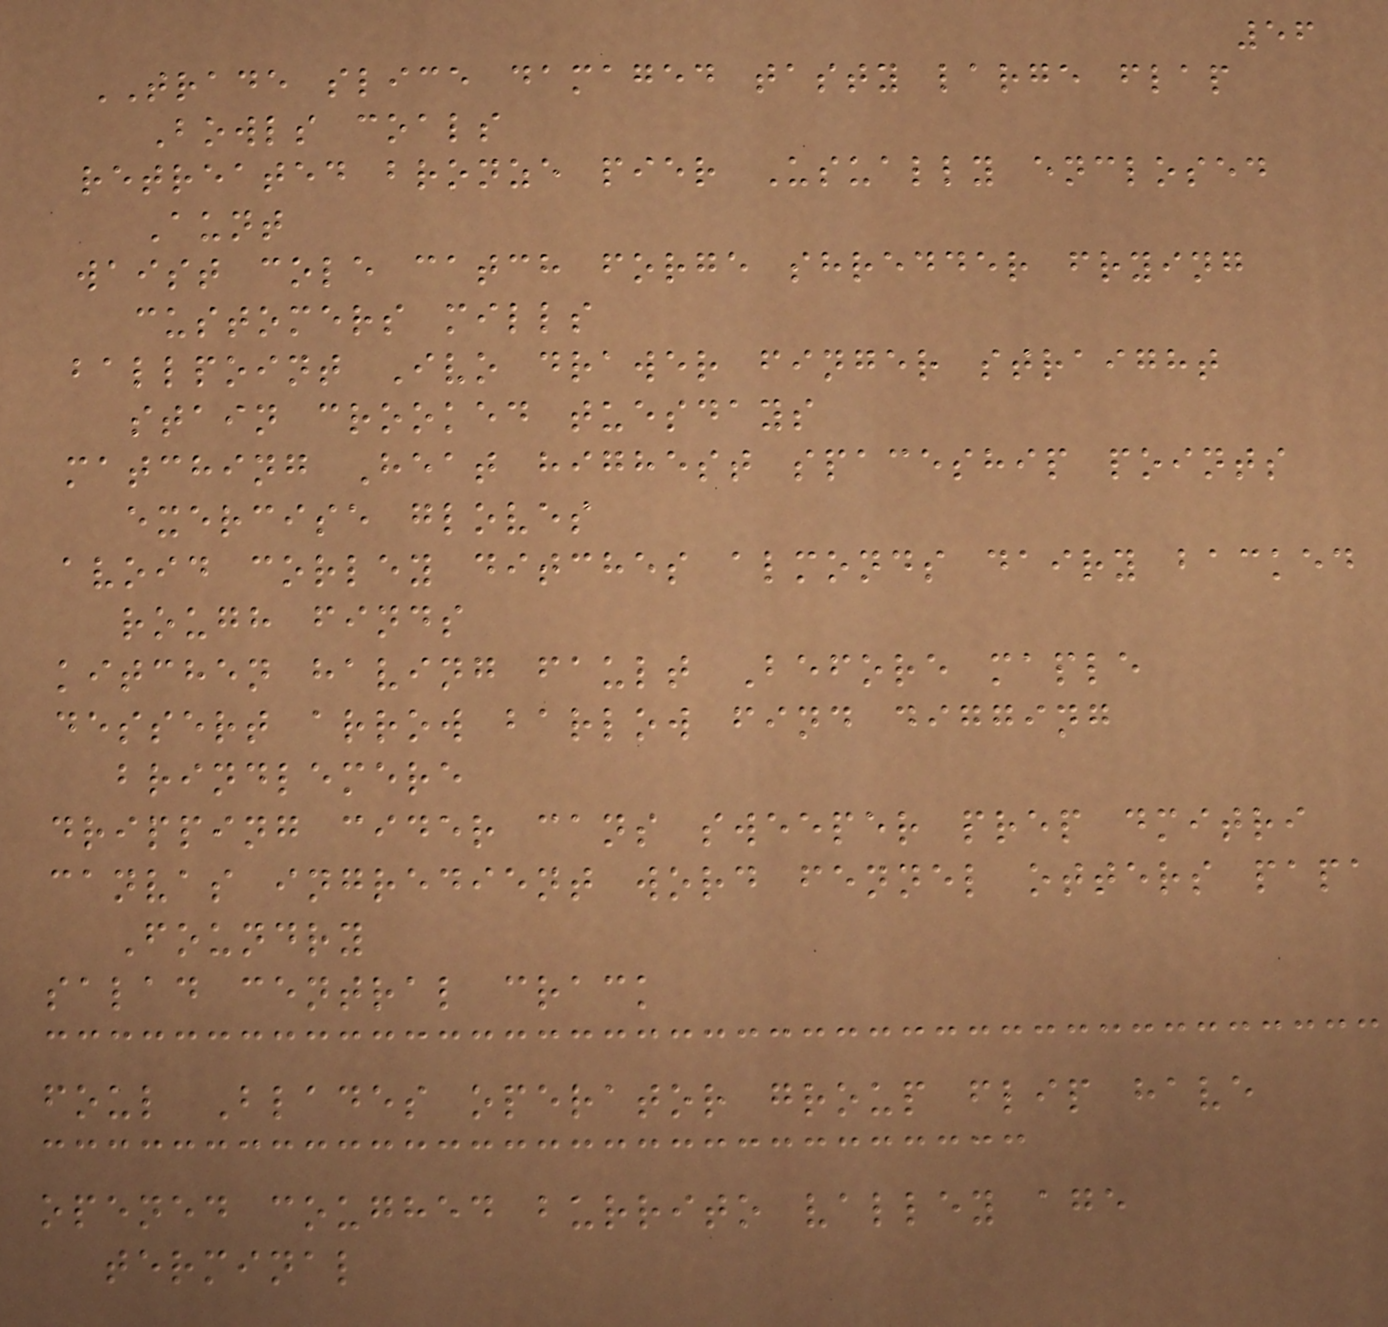56
TRADE slice damaged tasty large flap
Bowls coals
retreated bronze pier Usually enclosed
Aunt
waist cole catch forge shredder frying
customers mills
ballpoint Ivo drawer finger straight
stain crooked tuesdays
matching Heat highest spaceship points
exercise gloves
avoid corley ditches almonds dairy backed
rough finds
kitchen having fault Before maple
dessert arrow barlow find digging
brindlemere
dripping cider cans sweeper prep dmitri
canvas ingredient word fennel otters papa
Foundry
salad central crack
foul Blades operator group flip have
opened coughed burrito valley age
terminal
